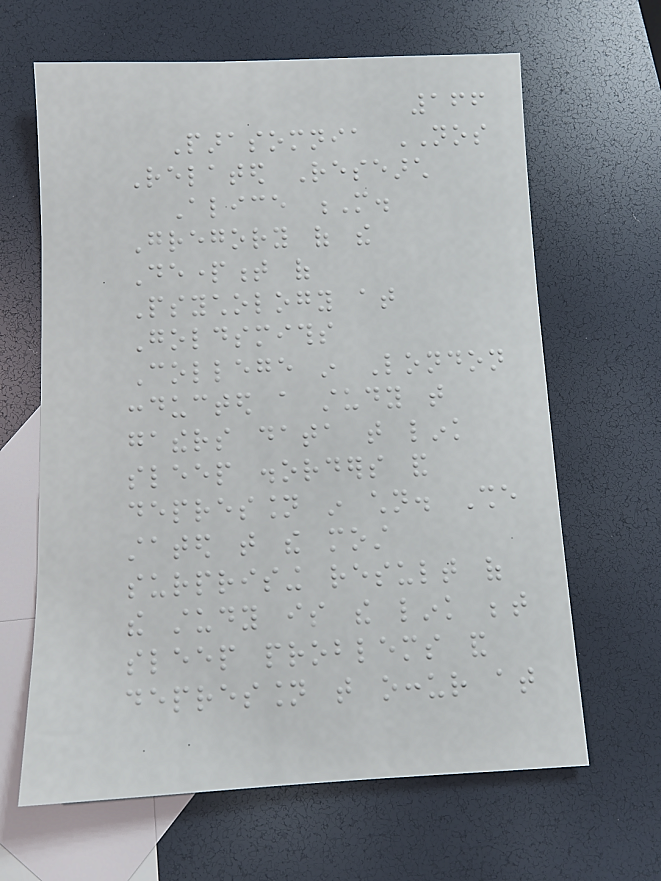166
Parasomnia NOS
Related Research
Alice M.
Gregory of the
Department of
Psychology at
Goldsmiths
College in London
conducted a study that
gathers data that link
sleep disorders and
depression in children. She
stated that the most
surprising result of
the study is the link between
sleep problems and
depression that occur at
